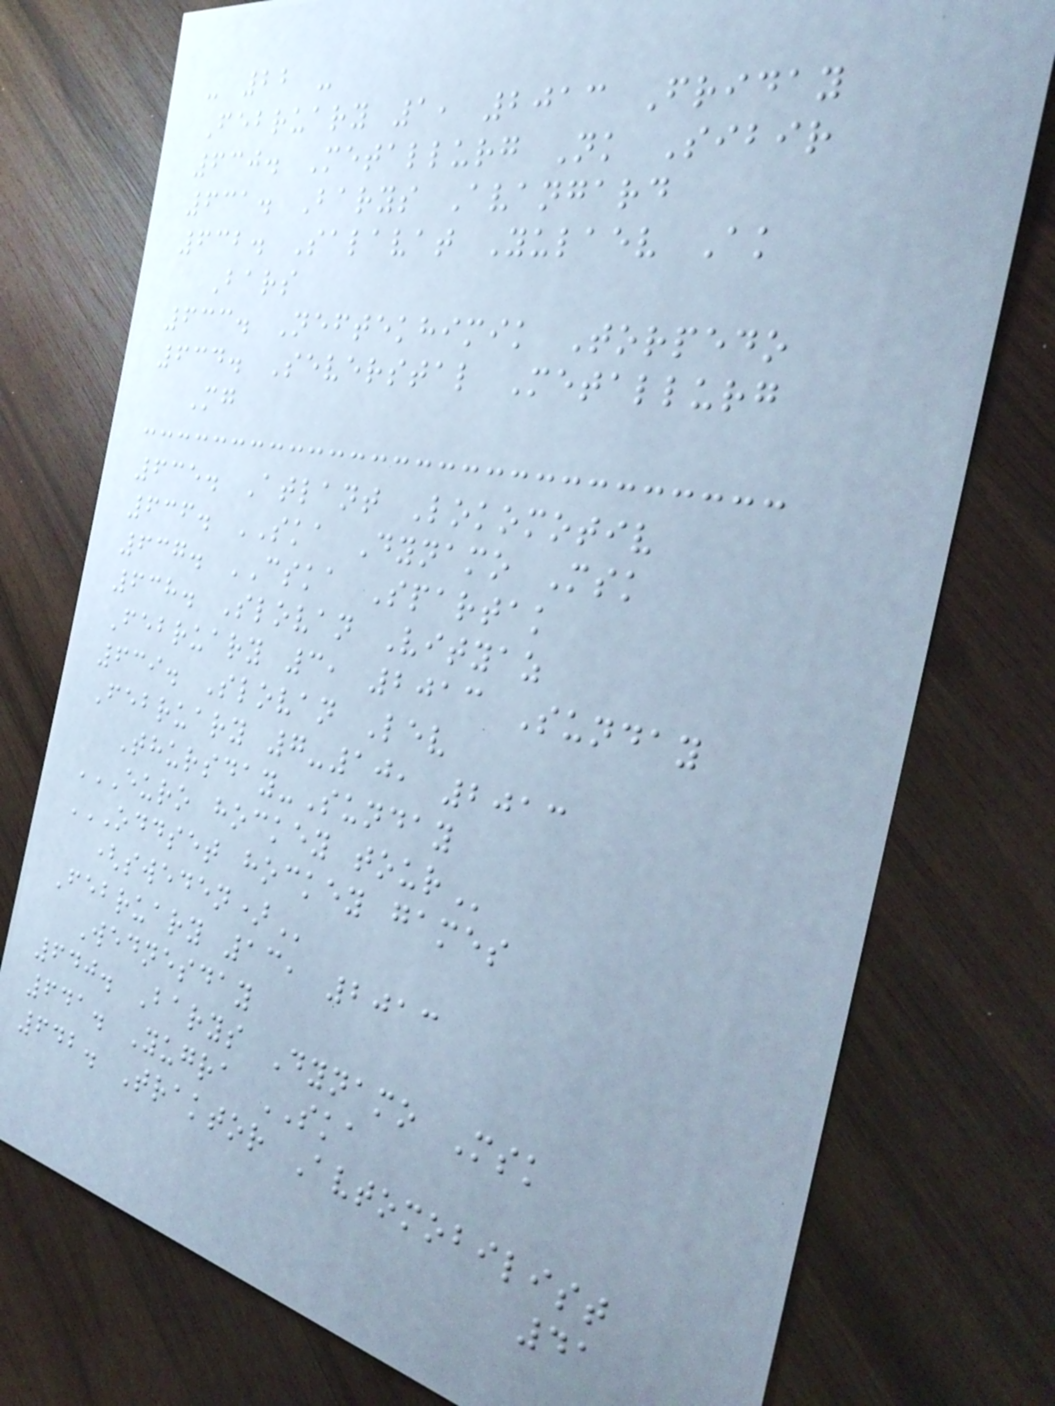- 22 -
February 1, 2013 Friday
630. Metallurg Nk Sibir
631. Barys Avangard
632. Salavat Yulaev Ak
Bars
633. Neftekhimik Torpedo
634. Severstal Metallurg
Mg
635. Atlant Lokomotiv
636. SKA Dynamo Msk
637. CSKA Spartak
638. Slovan Vityaz
February 3, 2013 Sunday
639. Slovan Lev
February 7-10, 2013
Thursday-Sunday
EURO HOCKEY TOUR
ODDSET HOCKEY GAMES
(SWEDEN)
February 13, 2013
Wednesday
640. Barys Dynamo Msk
641. Yugra SKA
642. Traktor Avtomobilist
41
